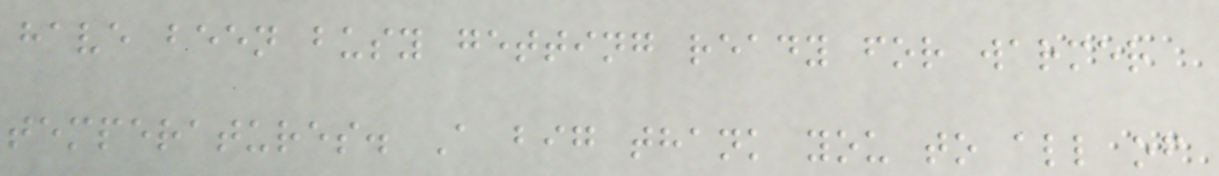have been busy getting ready for warmer
temperatures. A big thank you to all of
